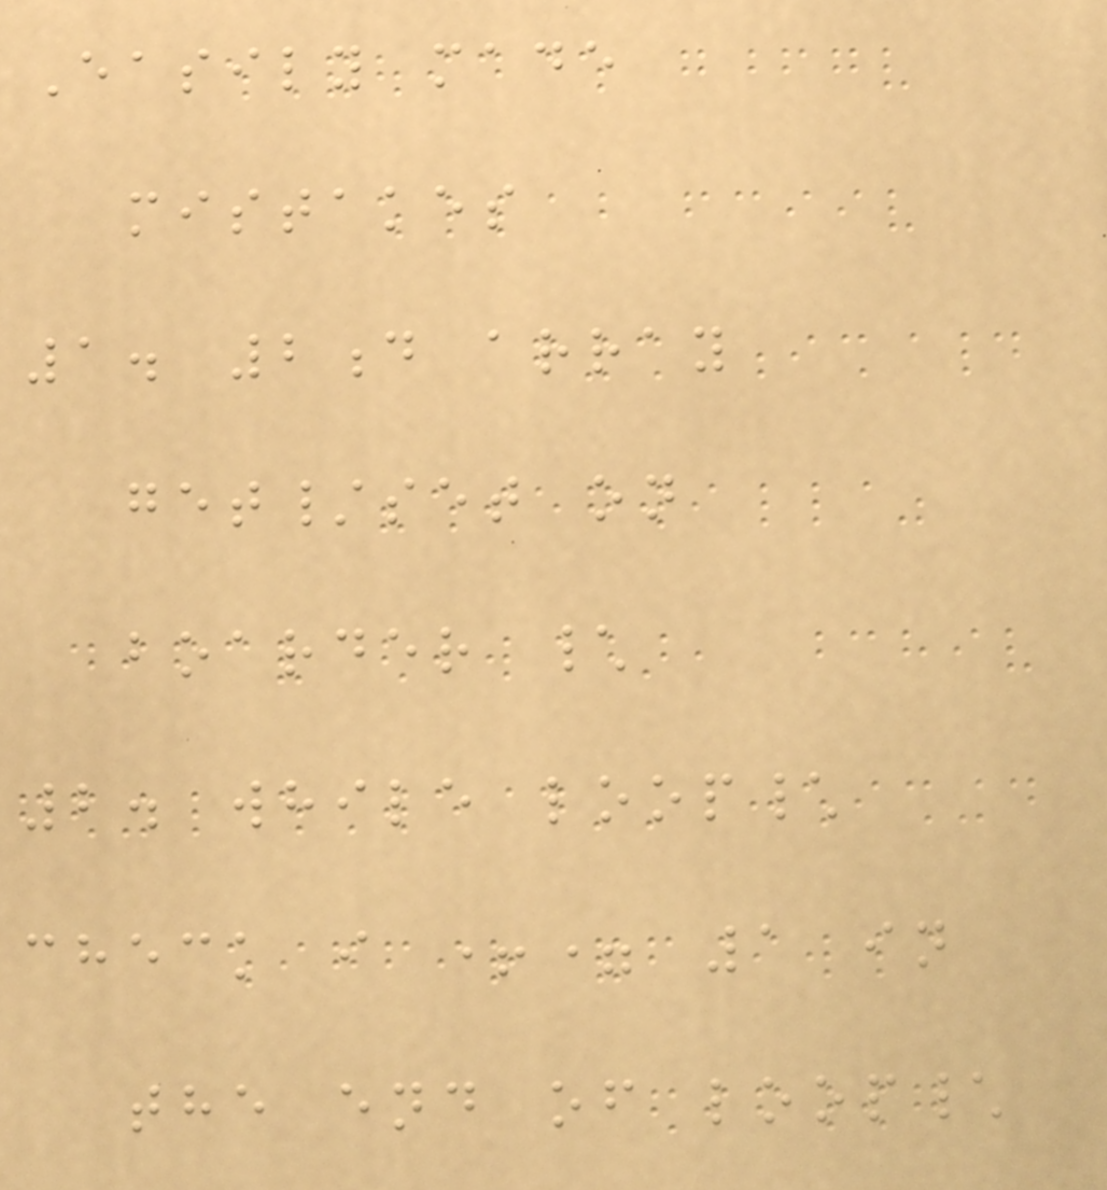Easily made
mistakes
1. 2d array
get/set on
boarder \
2. while loop\
check i += 1 in
the end of loop\
